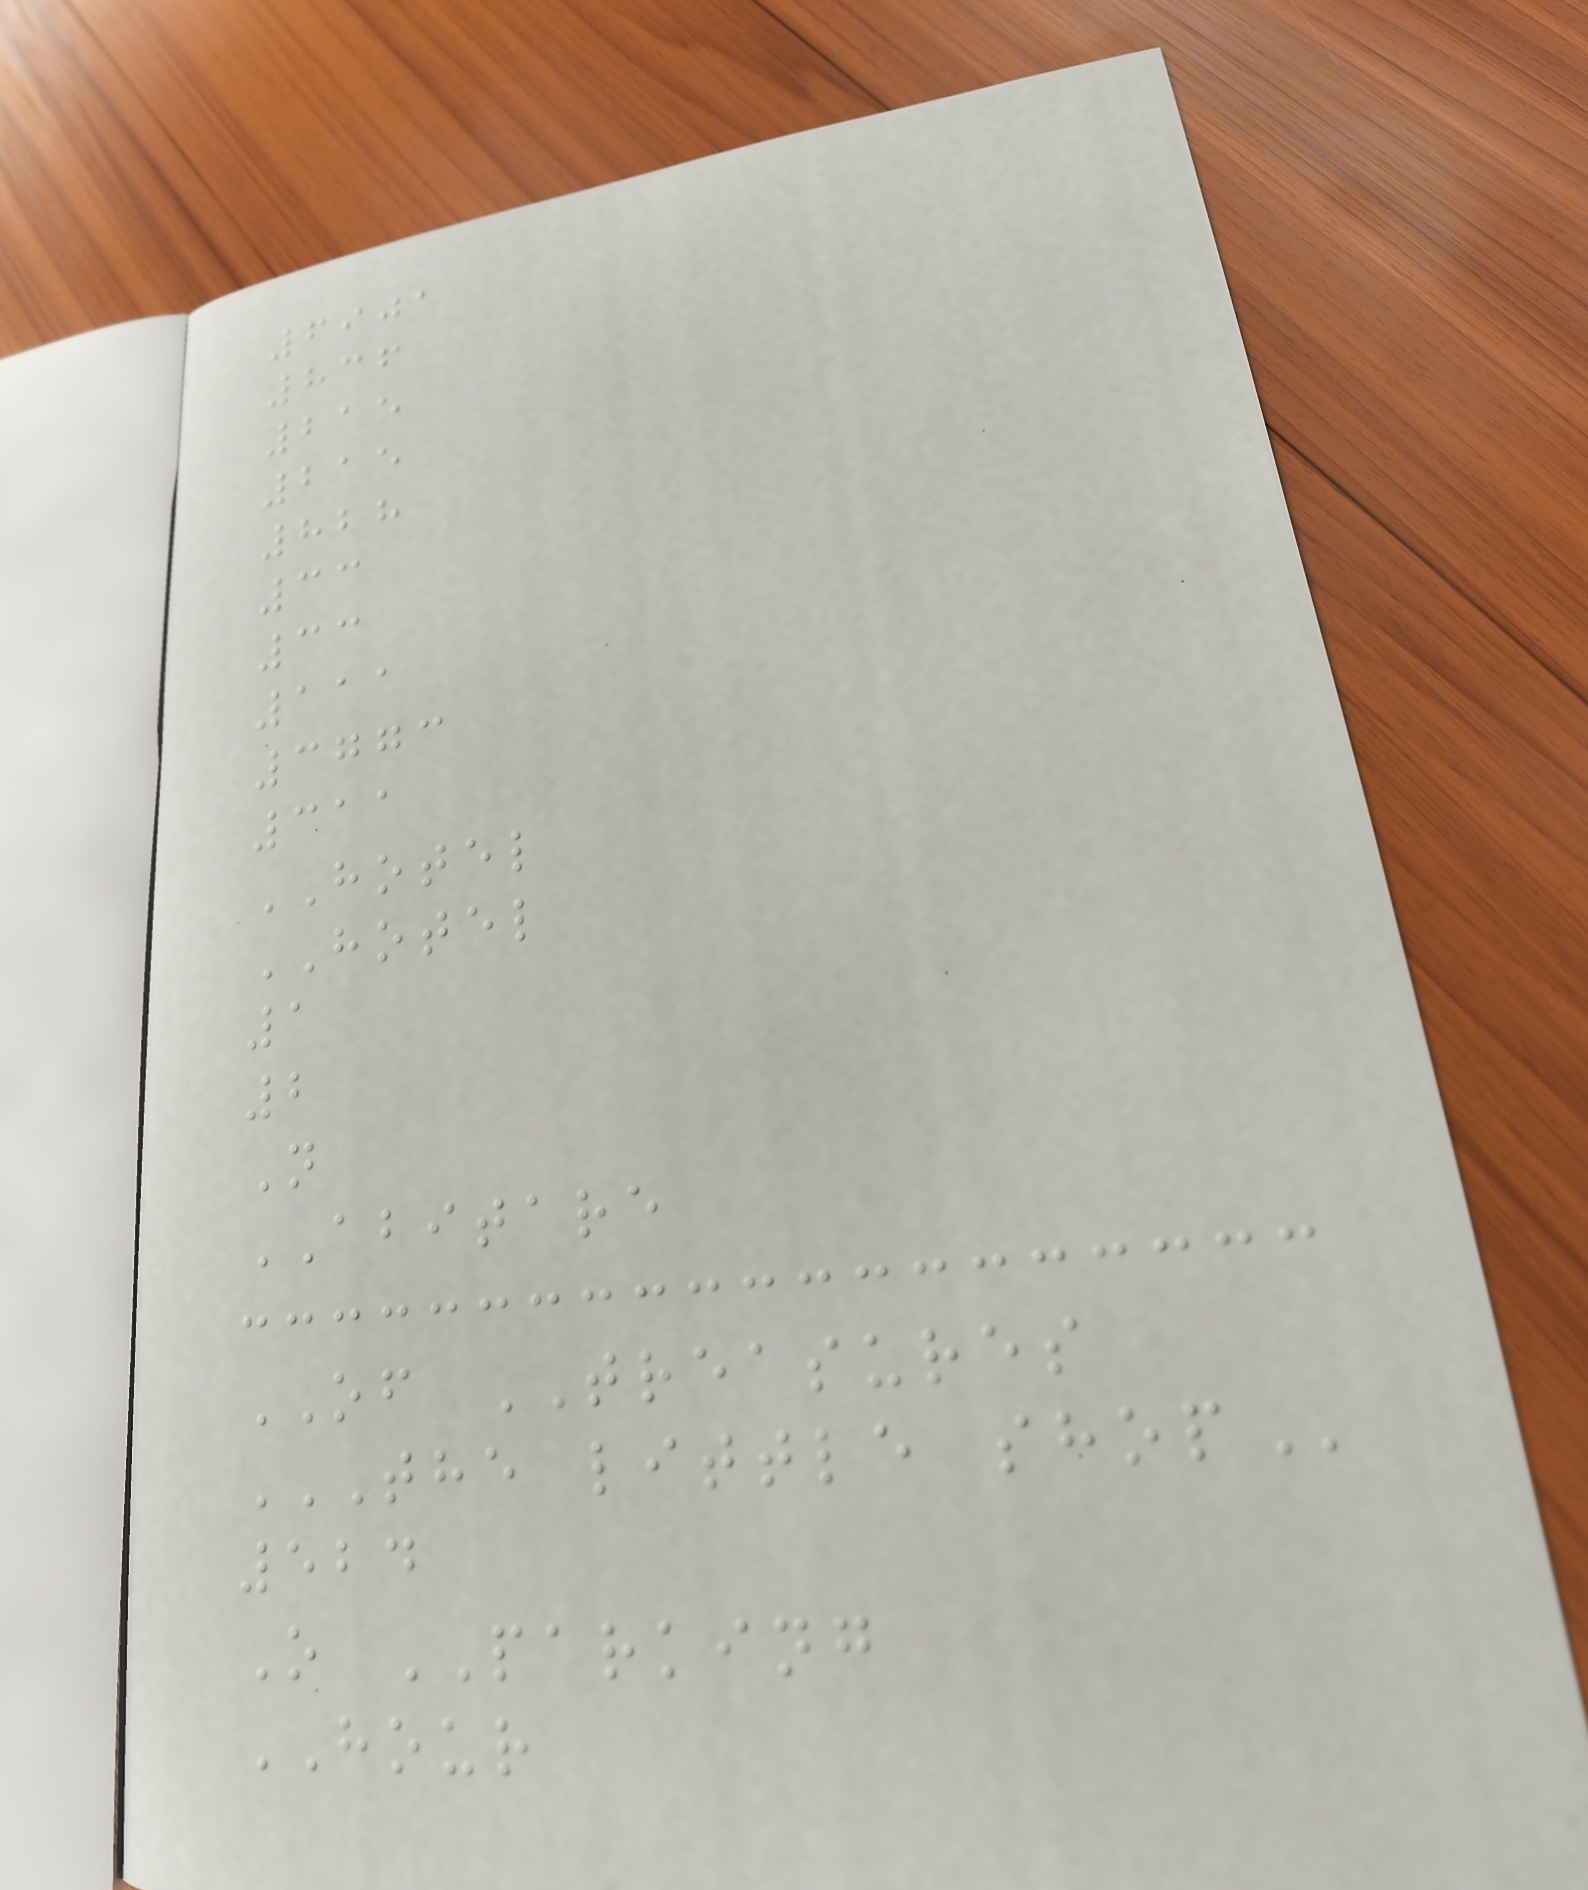6901
836
215
215
828
33
33
111
3773
311
HOTEL
HOTEL
1
2
N
ABITARE
OF TREASURES
THE LITTLE SHOP
524
O PARKING
HOUR
